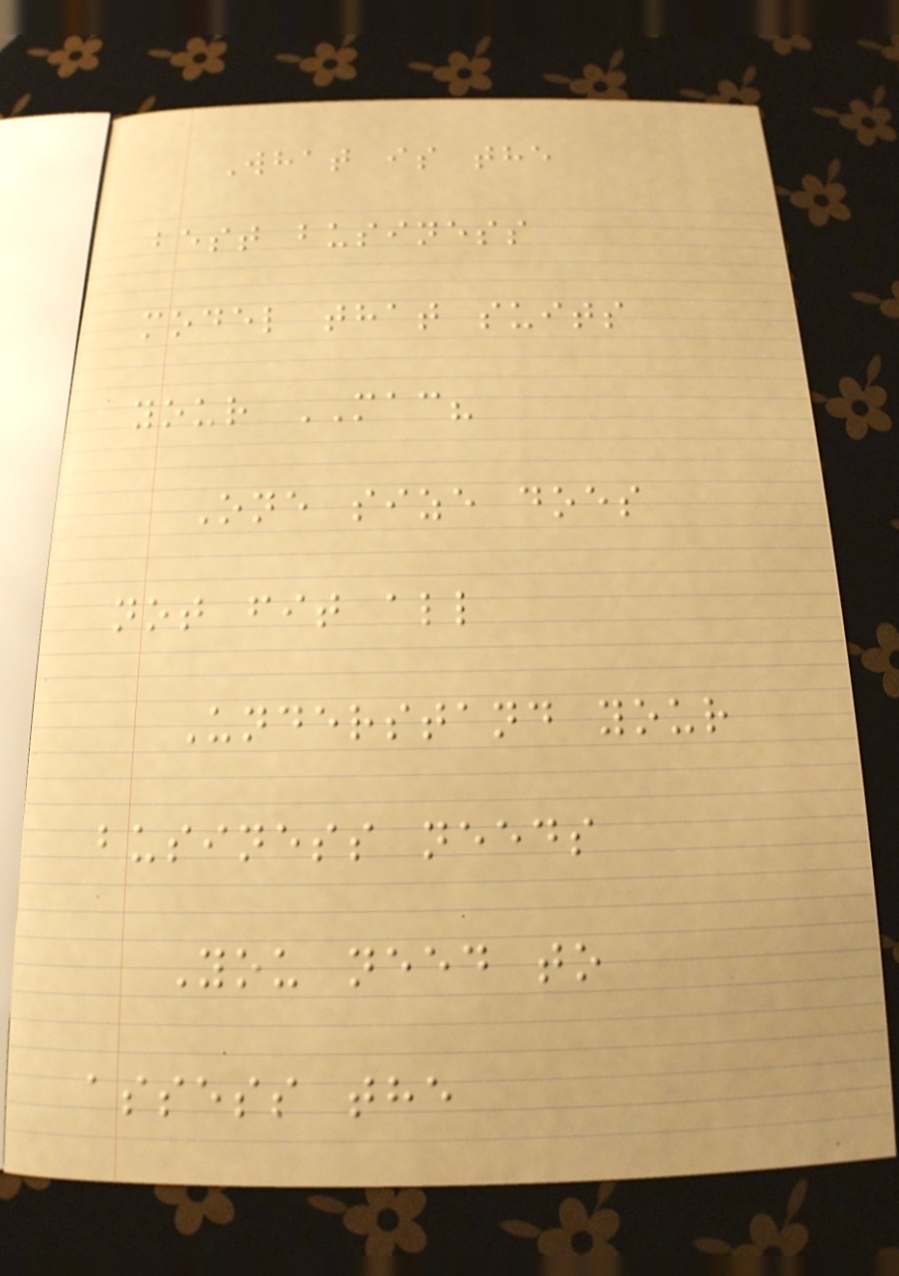What is the
best business
model that suits
your MAC?
One size does
not fit all
Understand your
business needs
You need to
assess the
